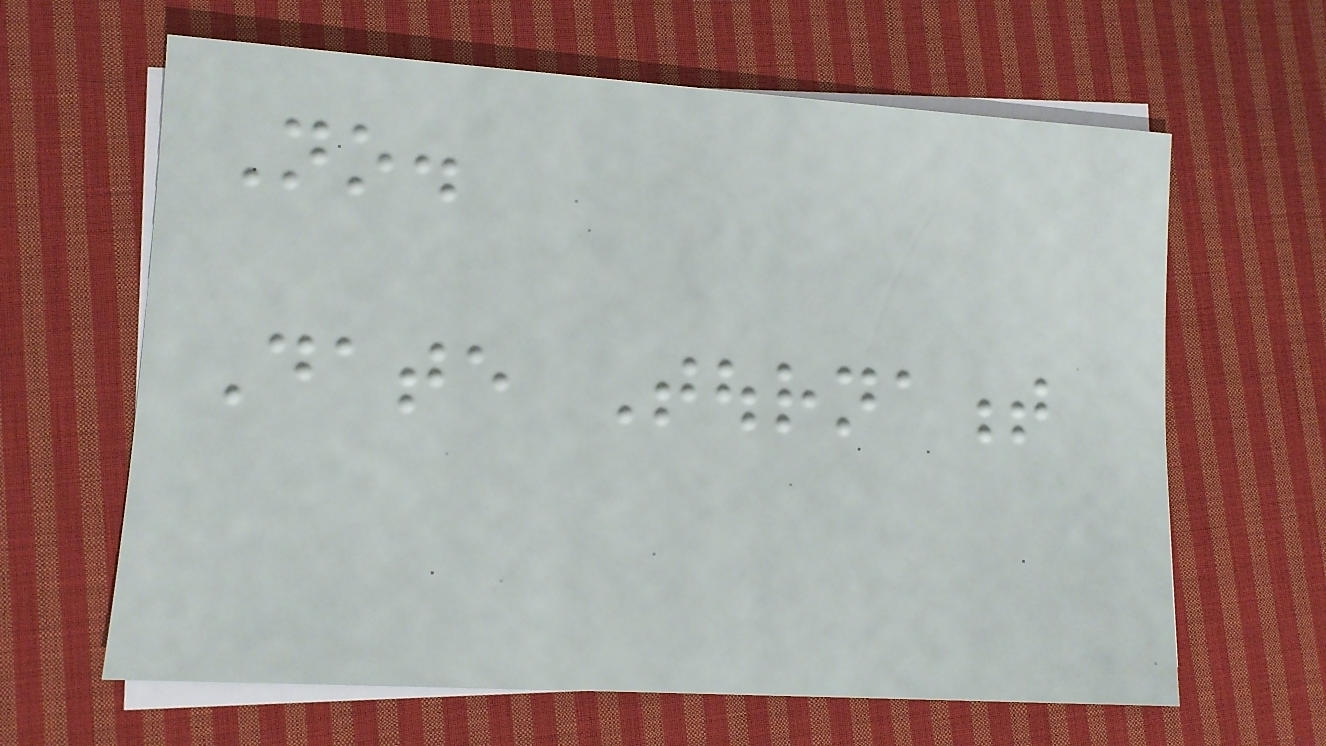No.
Date Tournament
